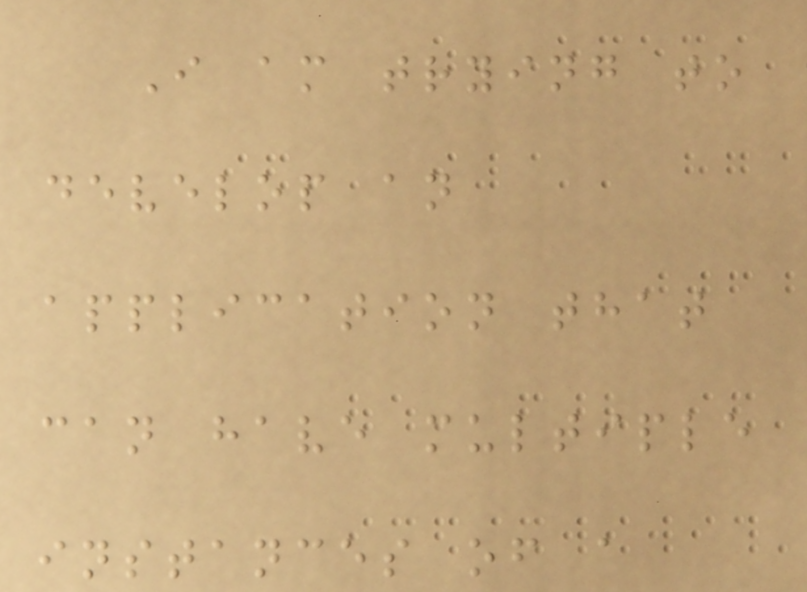I am trying to
develop an
application that
can have multiple
instances of a
